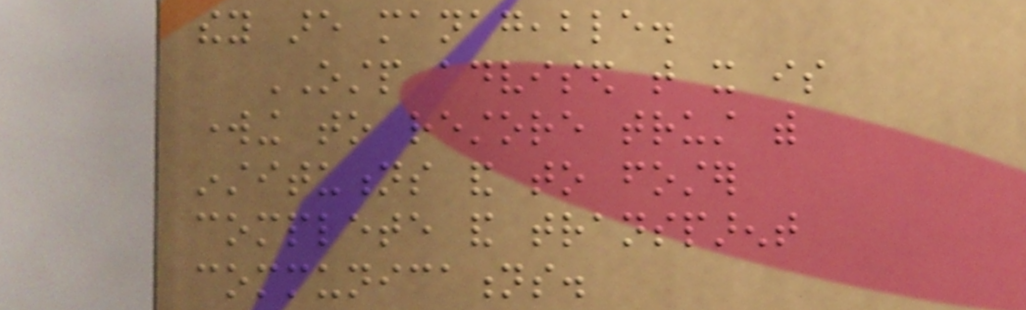they are manageable.
OSTP advised that it is
working to restore trust with
institutions and to foster
complete and transparent
communications.
